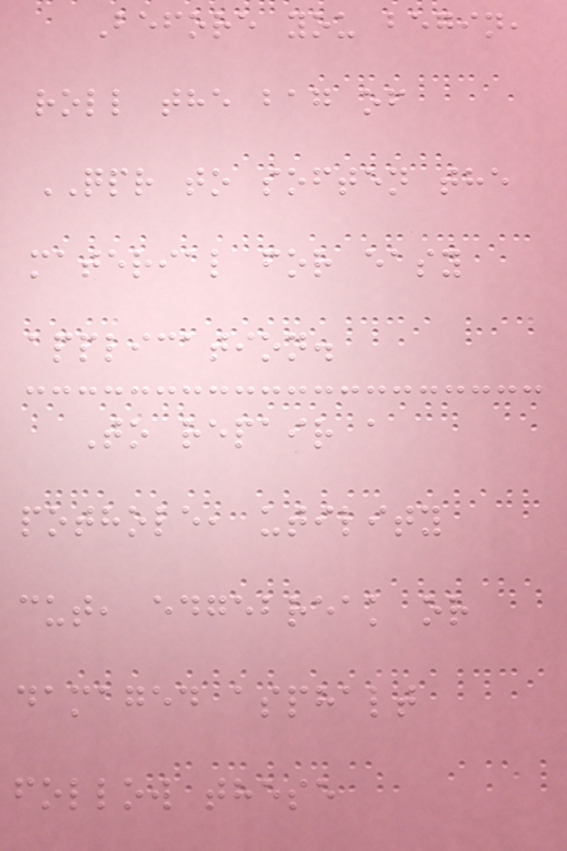Before you begin,
roll the bag of
QPR to soften the
material for easy
application.
To repair a
pothole, utility
cut, edgebreak or
damaged asphalt
follow these
